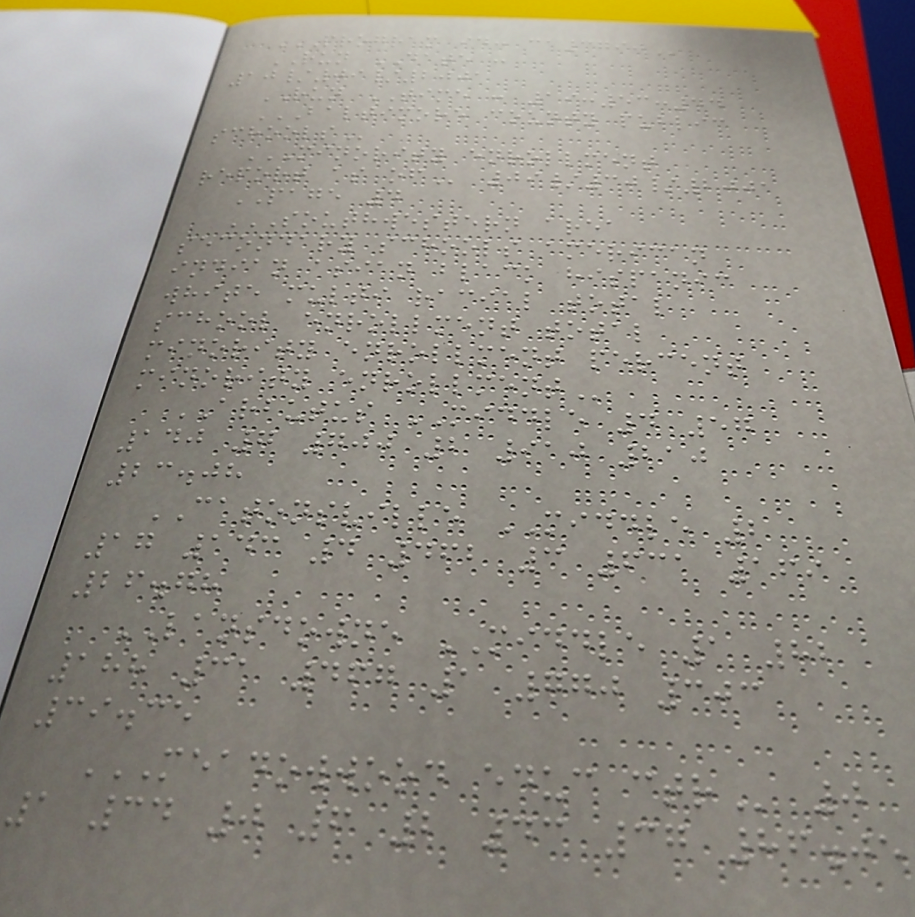PROGRAM ID: CA3790
RUN DATE :
10/09/2001
RUN TIME : 19:53:44
BALTIMORE COUNTY PUBLIC
SCHOOLS
MINORITY ENROLLMENT
REPORT AS OF 09/30/2001
PAGE 4
SOUTHWESTERN AREA
SECONDARY SCHOOLS AMERICAN
INDIAN ASIAN BLACK HISPANIC
WHITE MULTI RACIAL TOTAL
SCHOOL ENROLLMENT TOTAL
MINORITY ENROLLMENT PERCENT
MINORITY ENROLLMENT
ARBUTUS MIDDLE 4 57
140 7 700 2 910 210
23.08
CATONSVILLE MIDDLE 2
17 143 4 462 3 631 169
26.78
LANSDOWNE MIDDLE 1 82
188 31 467 1 770 303
39.35
MEADOWWOOD EDUC CTR 0
1 34 0 6 2 43 37 86.05
